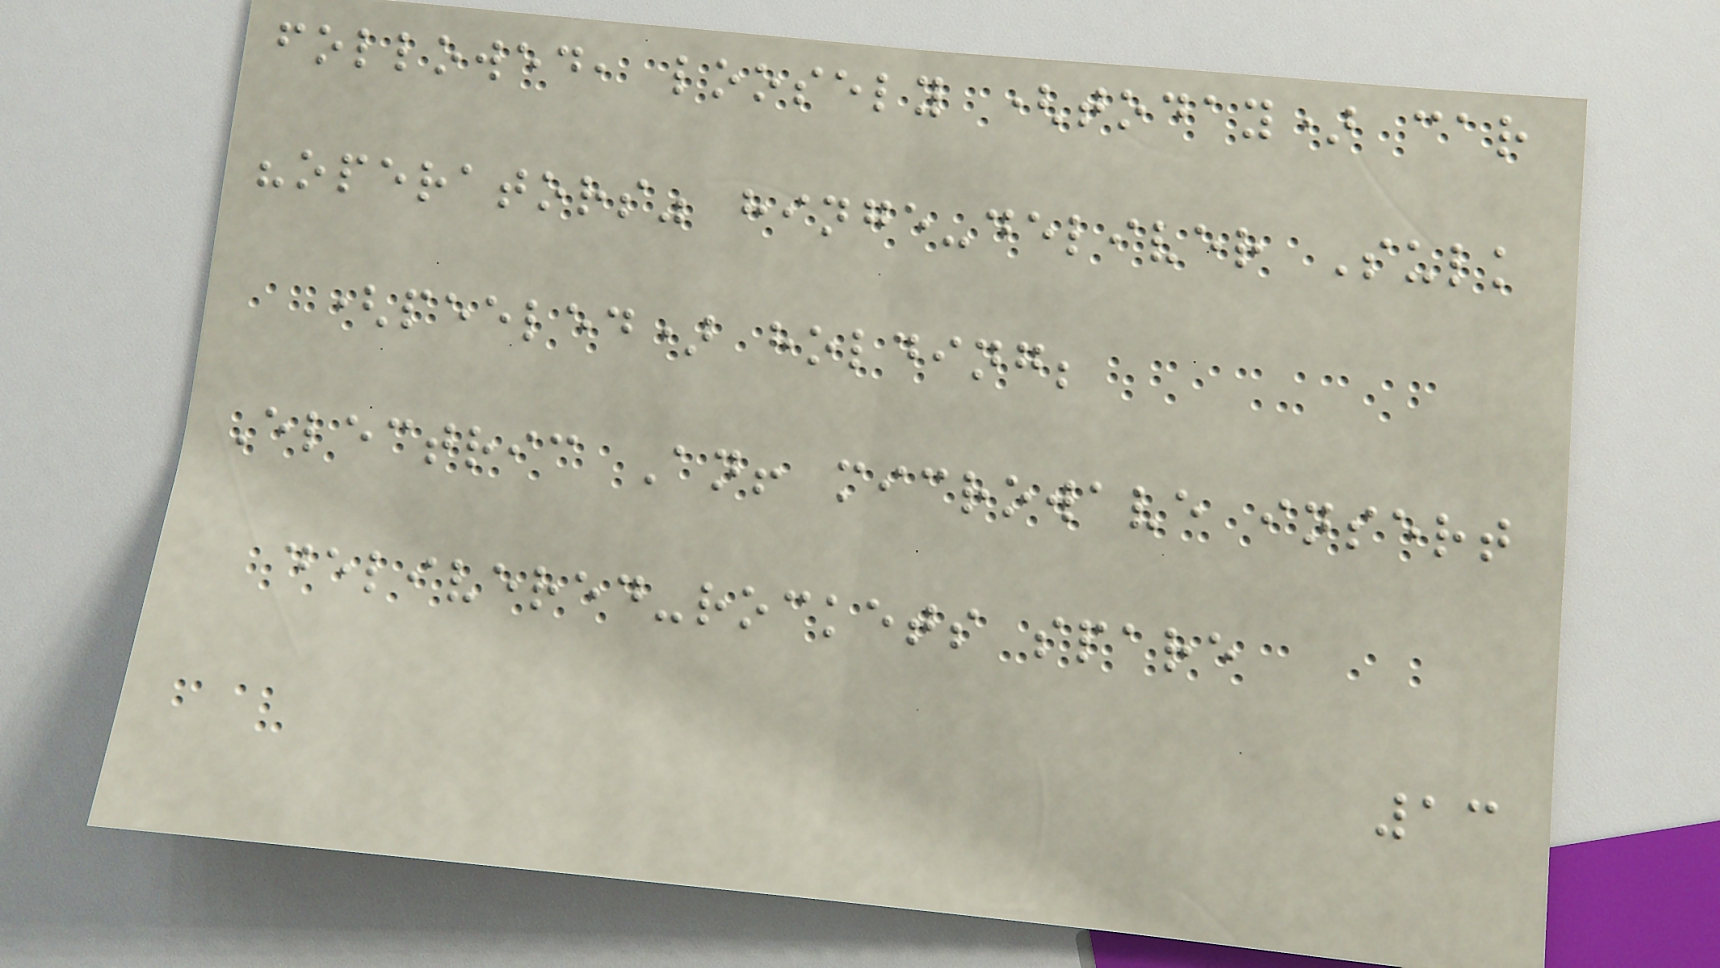followed, loosely (today) car
"operators" hinge-deliver Sulk
(peeled) holding;
Electric An! microwave insert
delivered-rockets spare
13
